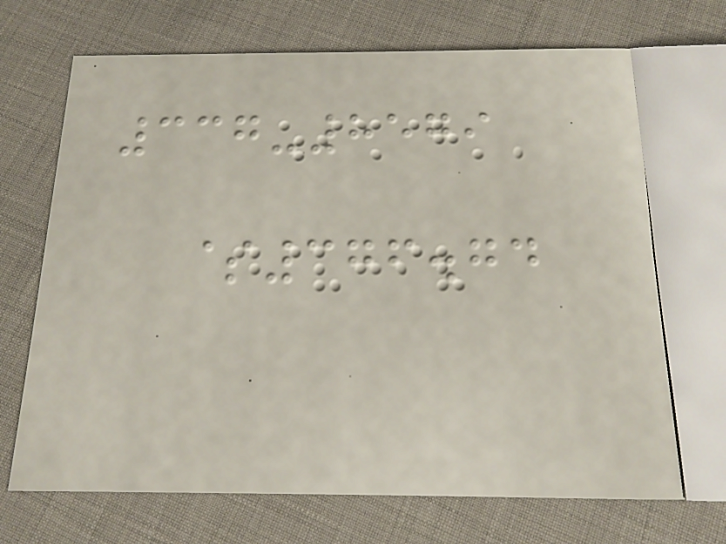337-8579
$376.74
